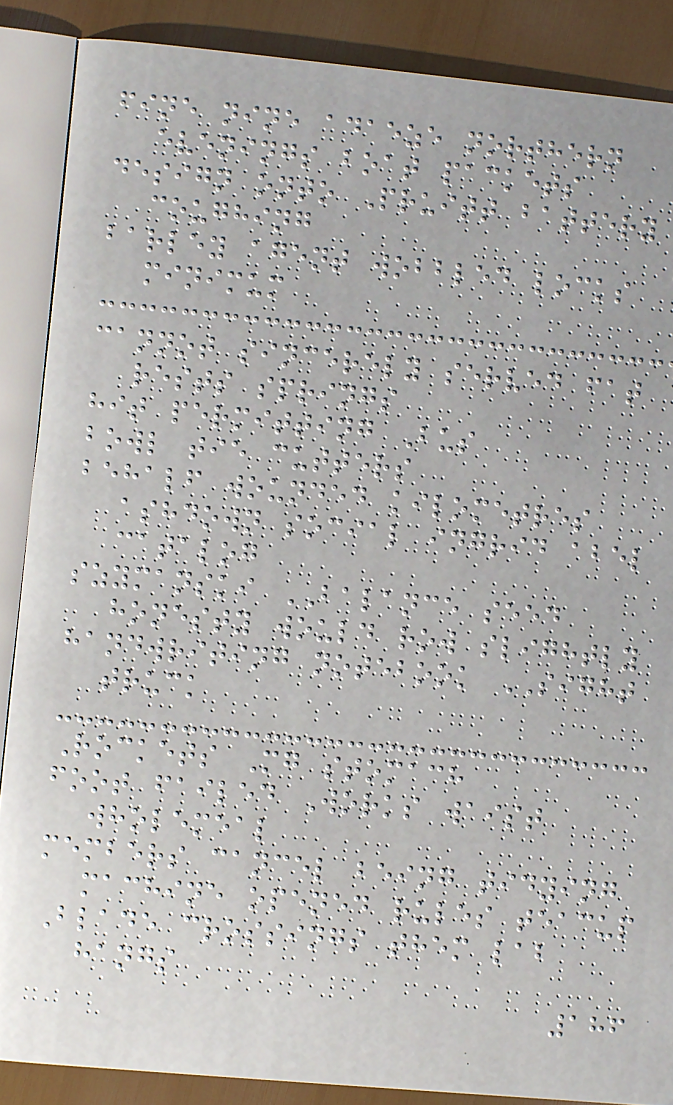fine nine adaeze northern
evenings boat packets
design onto Pruitt battery
coughing
barley agent wobbled locks
minimum
cannot sincerely served fat
rests springs
hit permitting Bus
bowl tie cutters
behalf wounded kilometres
ashdown social ingrid abel
catalog
szymanski BALANCE seed
honesty would row slightly
handwriting notebook SIGHT
truck
Rockets Mg stomach
foot failed Works waist
wholemeal
members cancel being tidying
machine opened rules teacup
Blade crossings them lab
hangs
186
